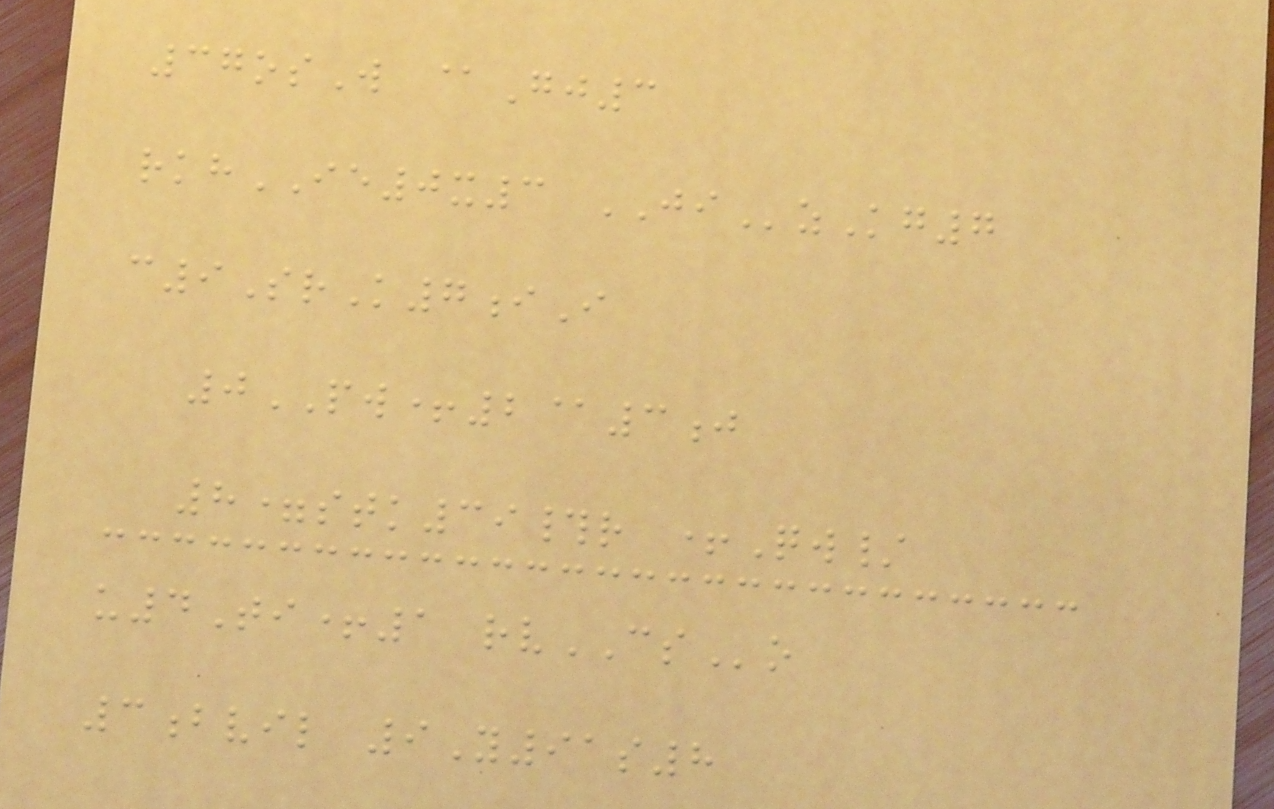37osW @Gj3
rkhIE0x3 JIzKg7
c9SrK7iI
0PW+2@3j
8=stk39#r +Qw/
u4Ti+1 rvCSo
3bvil 9Y91s8
